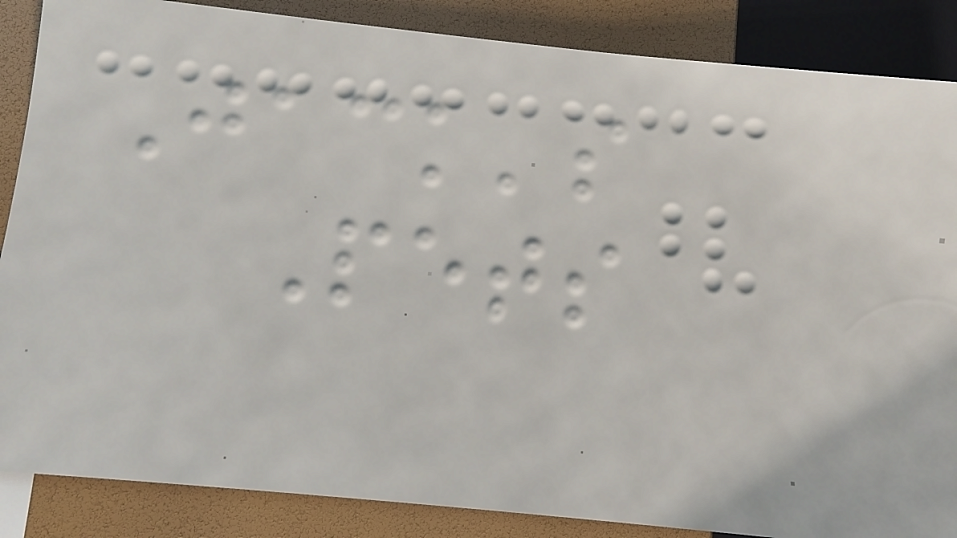Jack's
Pets
